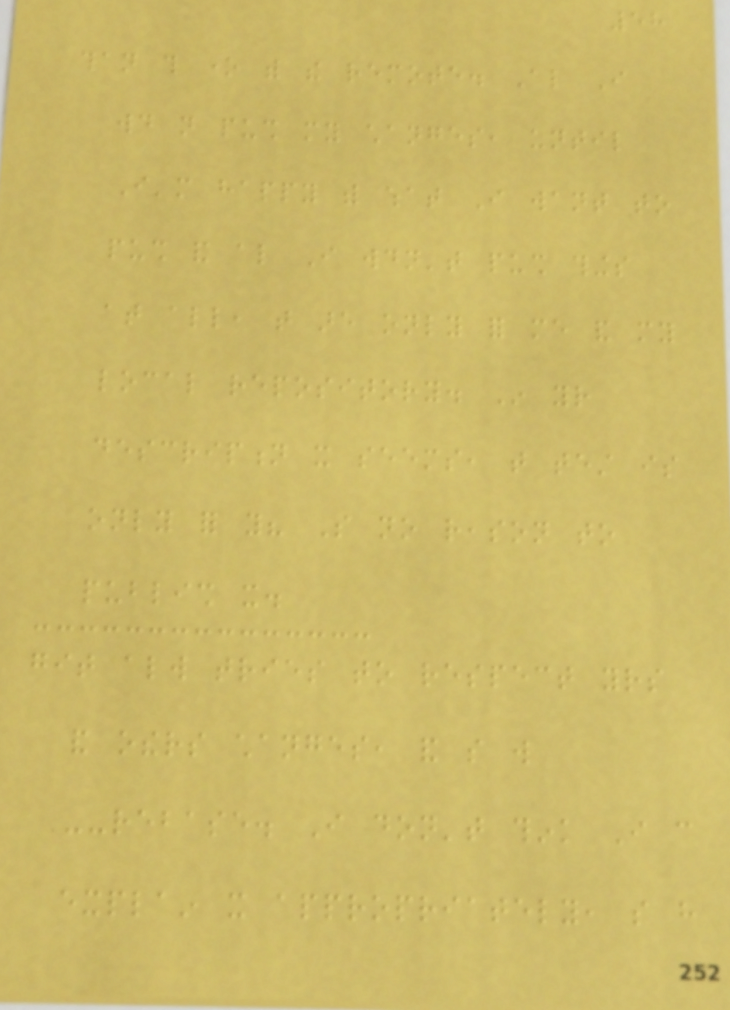58
than this one with the remote. Also I
would not push my changes, until
I'm happy with what I want to
push and also I wouldn't push things
at all, that are only for me and my
local repository. In your
description it seems, that test is
only for you? So no reason to
publish it.
git always tries to respect yours
and others changes, and so will
--rebase. I don't think I can
explain it appropriately, so have
